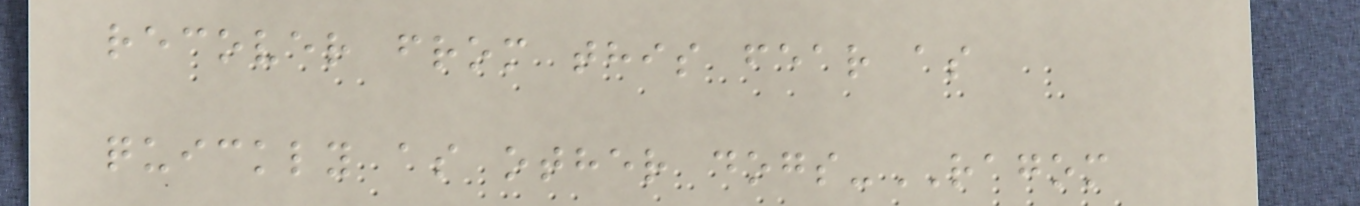recover from this fear as
quickly as other dogs-RAGOM
